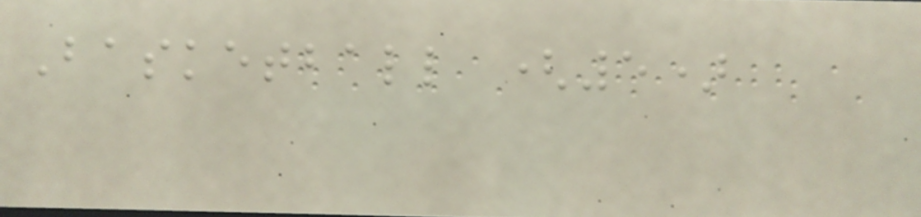Basketball (5)
